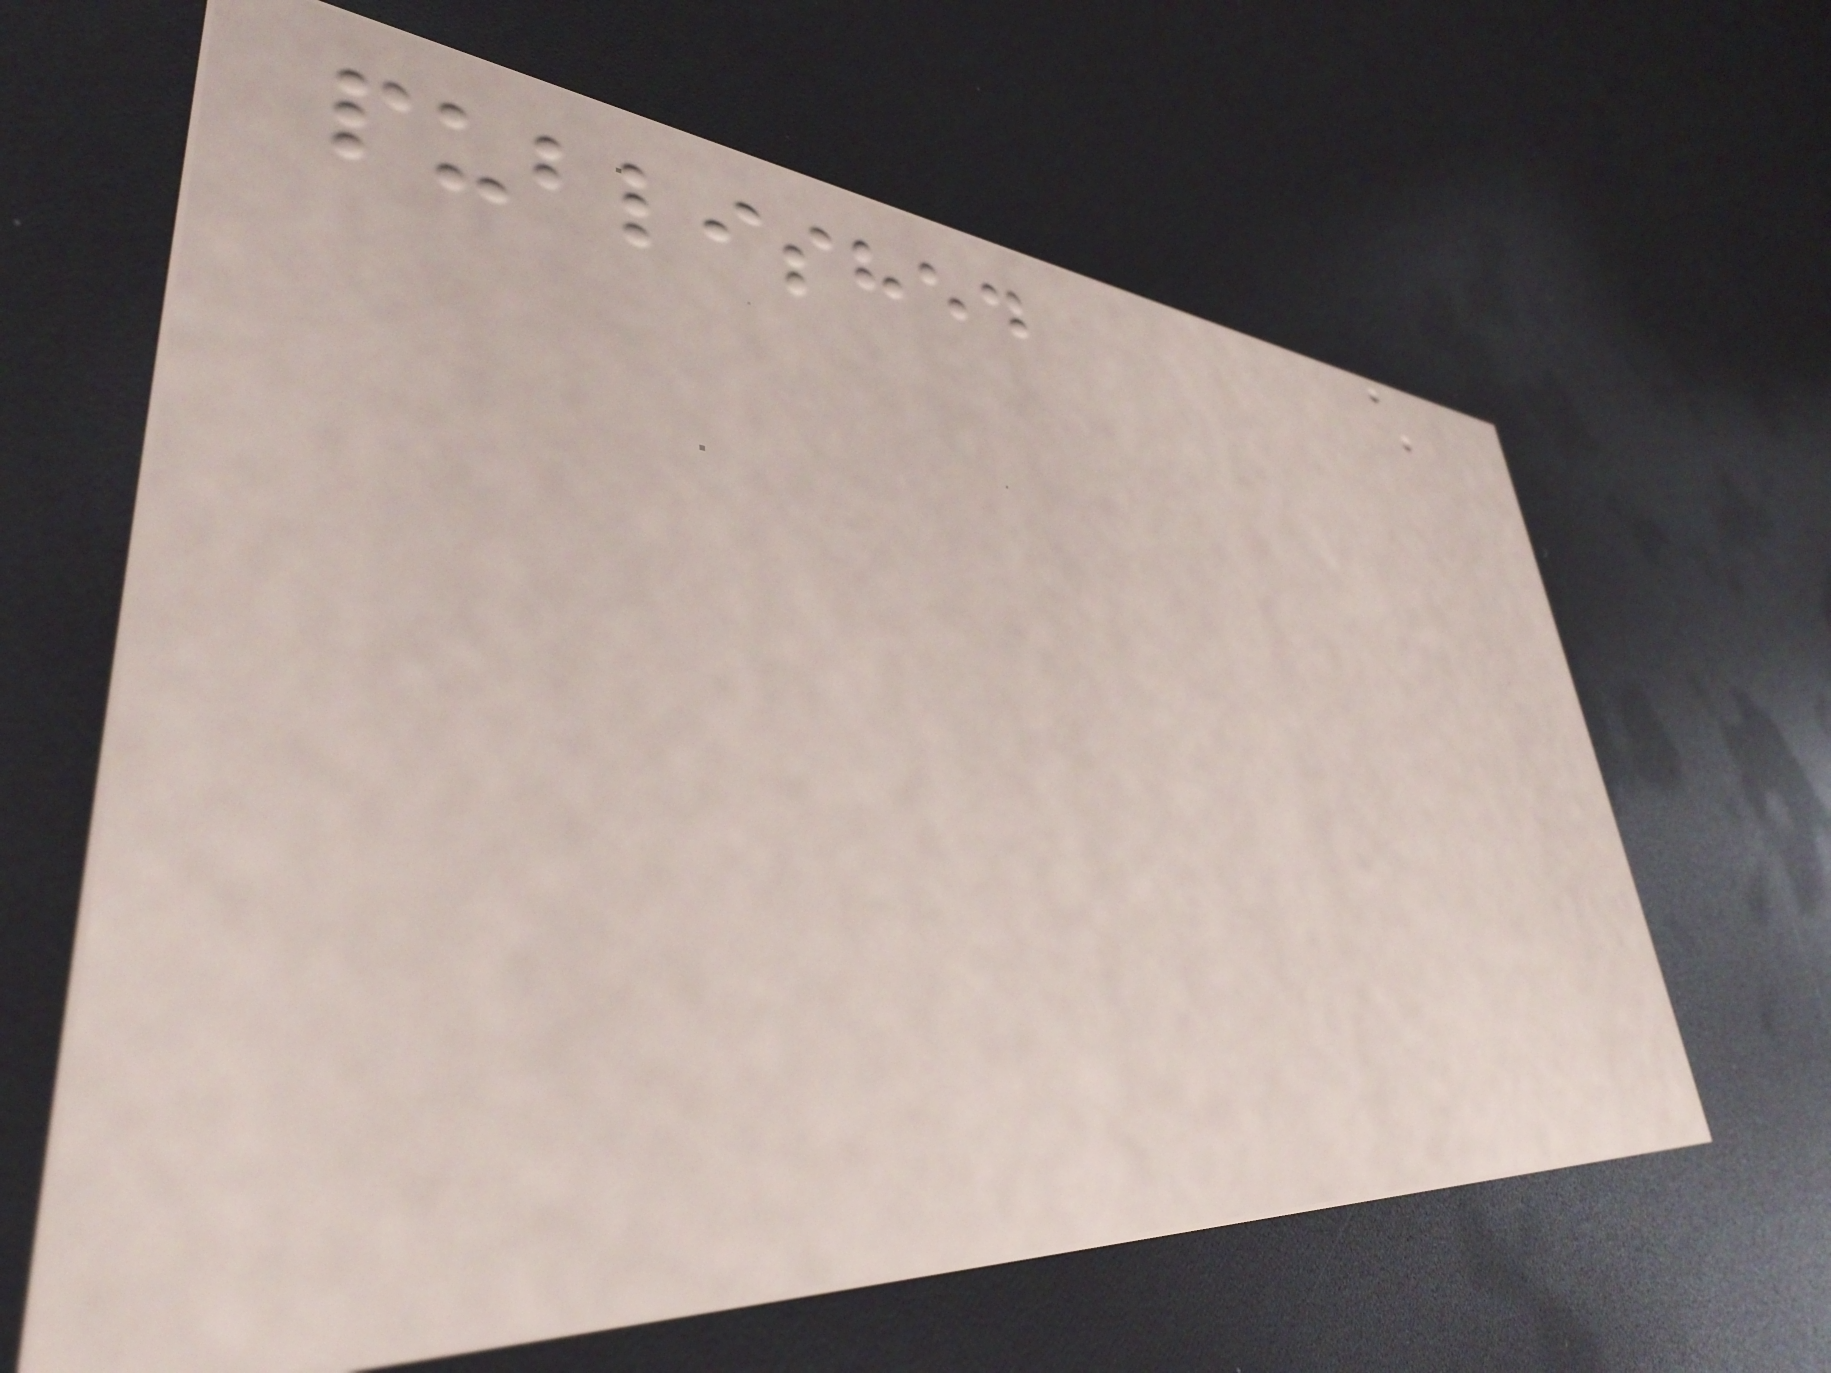published
